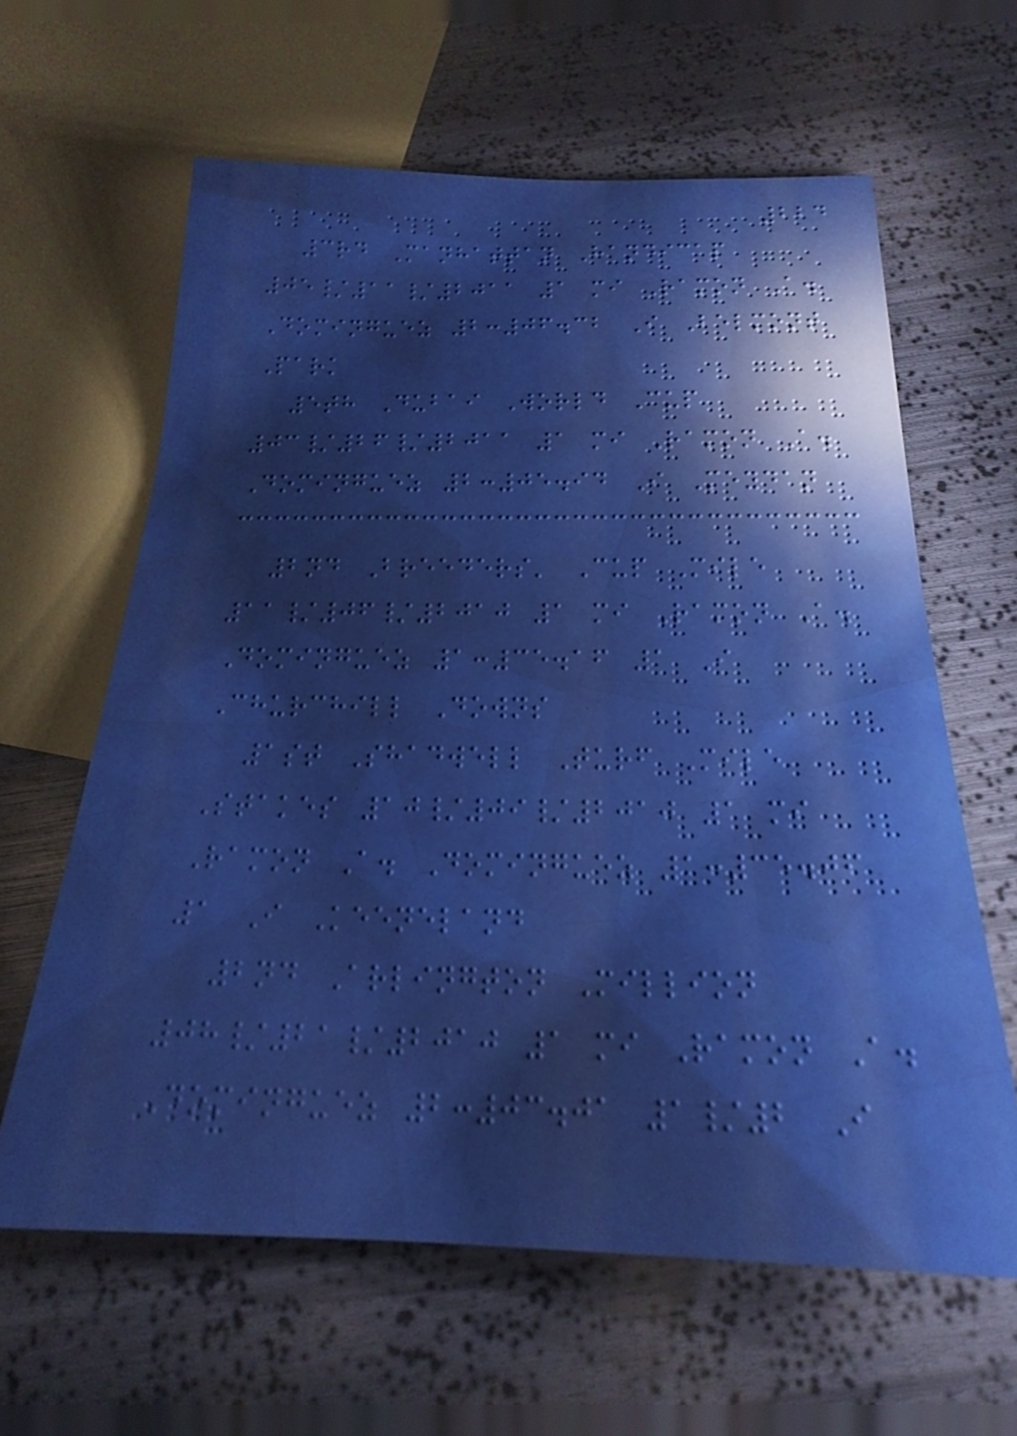224
3rd Manhattan Handicap
05/11/2011 1 mi Ramon A.
Dominguez 2:06.32 I Belmont
Park
5th Dubai World Cup
03/26/2011 1 mi Ramon A.
Dominguez 2:05.94 I Meydan
2nd Breeders' Cup Mile
11/06/2010 1 mi Ramon A.
Dominguez 1:35.16 1 I
Churchill Downs
1st Shadwell Turf Mile
Stakes 10/09/2010 1 mi
Ramon A. Dominguez 1:35.06
1 I Keeneland
2nd Arlington Million
08/21/2010 1 mi Ramon A.
Dominguez 2:03.01 1/2 I
